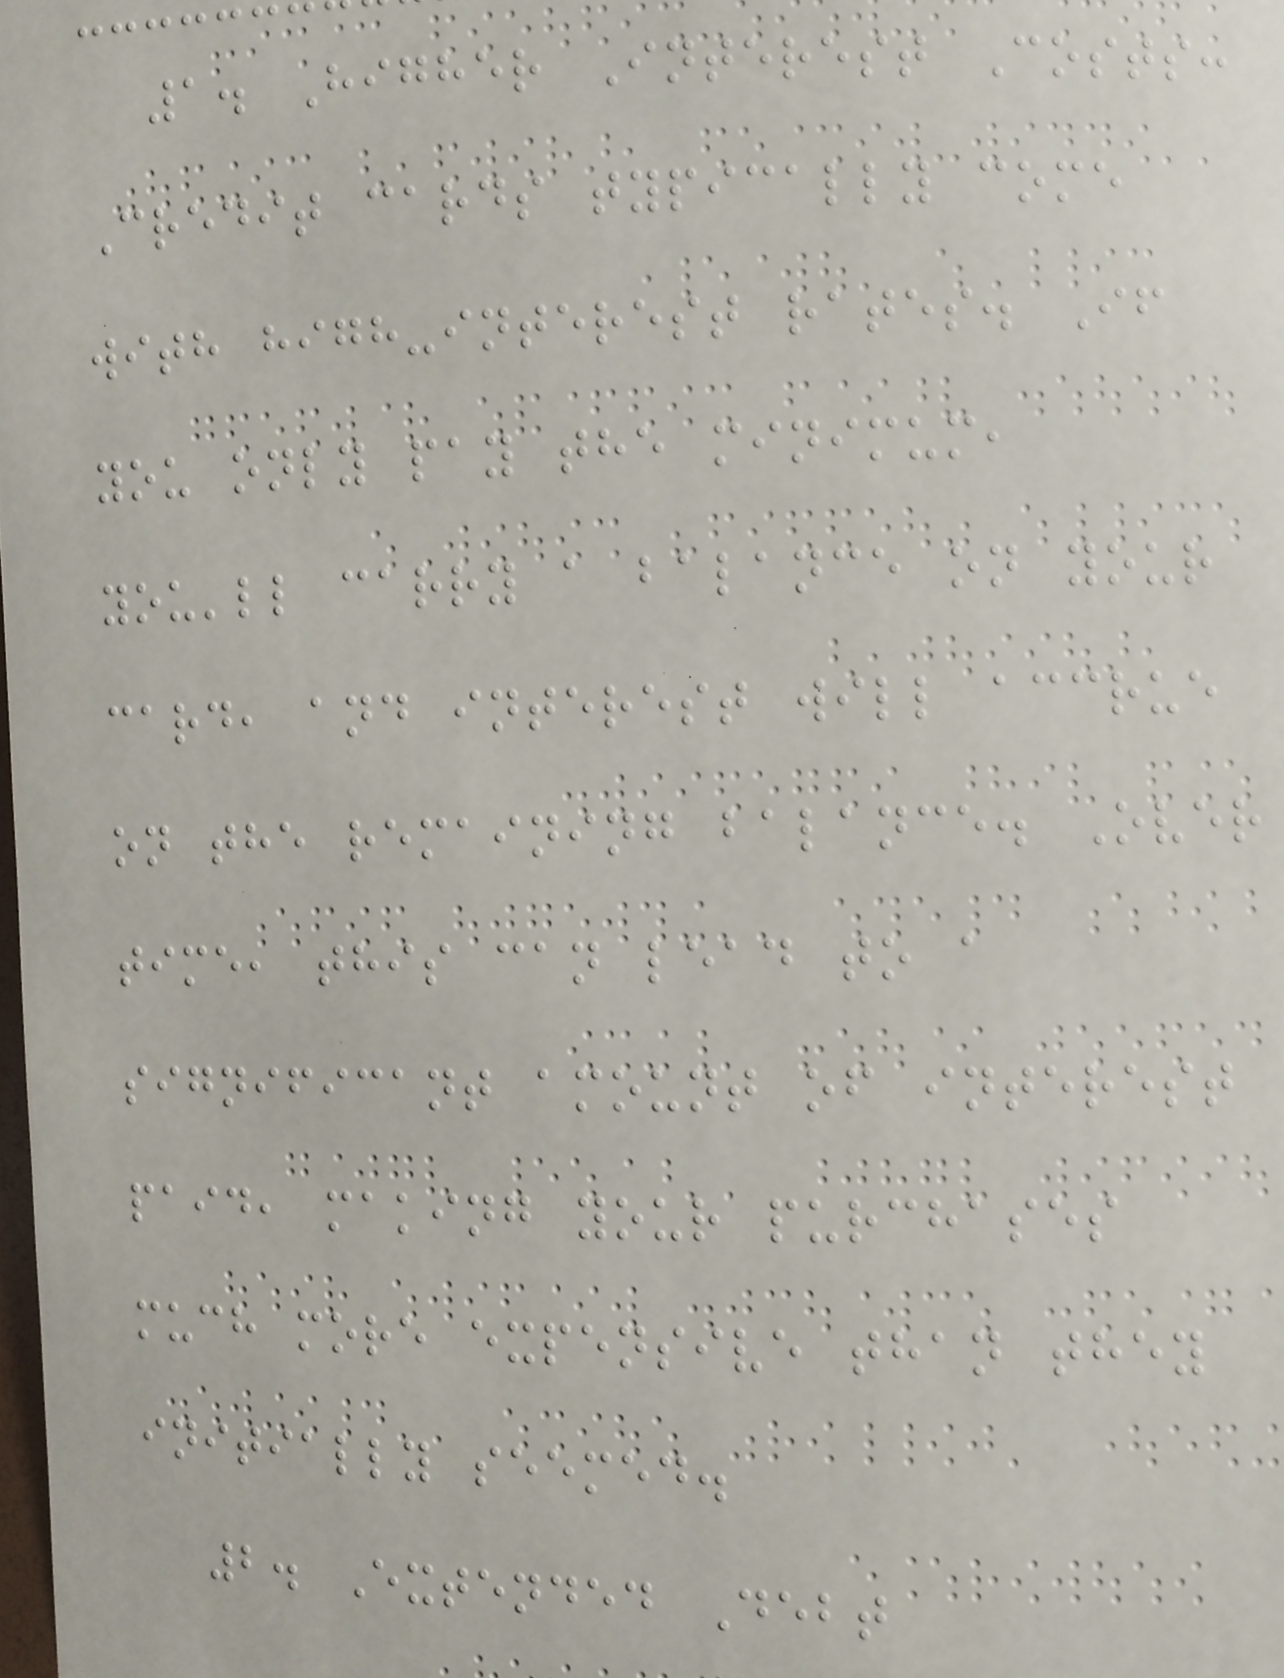1. Higher Interest Costs:
Credit cards typically come
with high-interest rates. If
you only pay the minimum,
you'll carry a balance on your
card, and interest will accrue
on the remaining balance. Over
time, this can lead to a
significant amount of interest
paid, making your purchases
much more expensive than they
initially seemed.
2. Extended Debt
